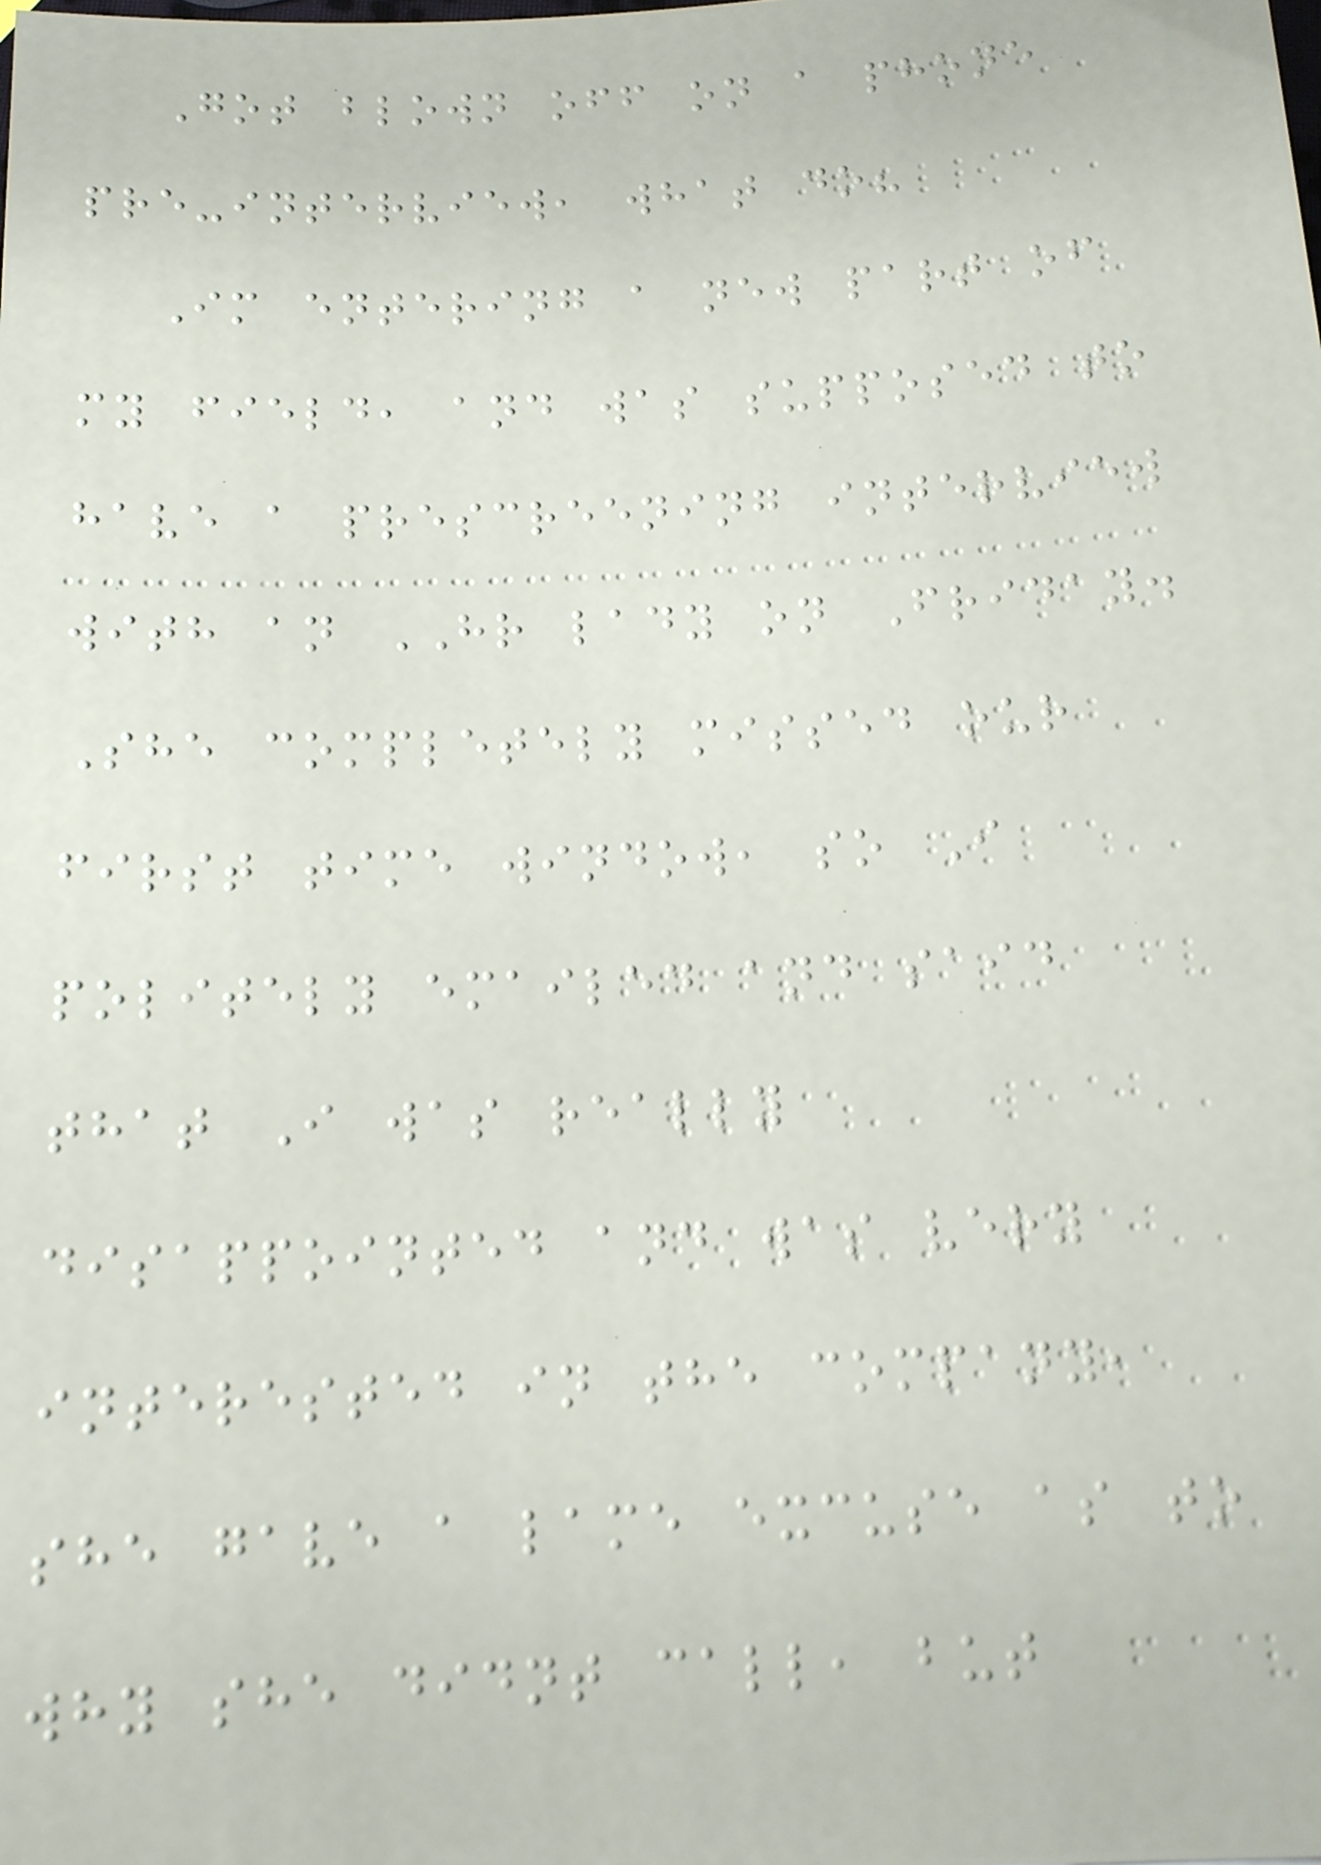Got blown off on a phone
pre-interview, what do?
Im entering a new part of
my field, and was supposed to
have a prescreening interview
with an HR lady on Friday.
She completely missed our
first time window, so I
politely emailed and said
that I was really
disappointed and was very
interested in the company,
she gave a lame excuse as to
why she didnt call, but
